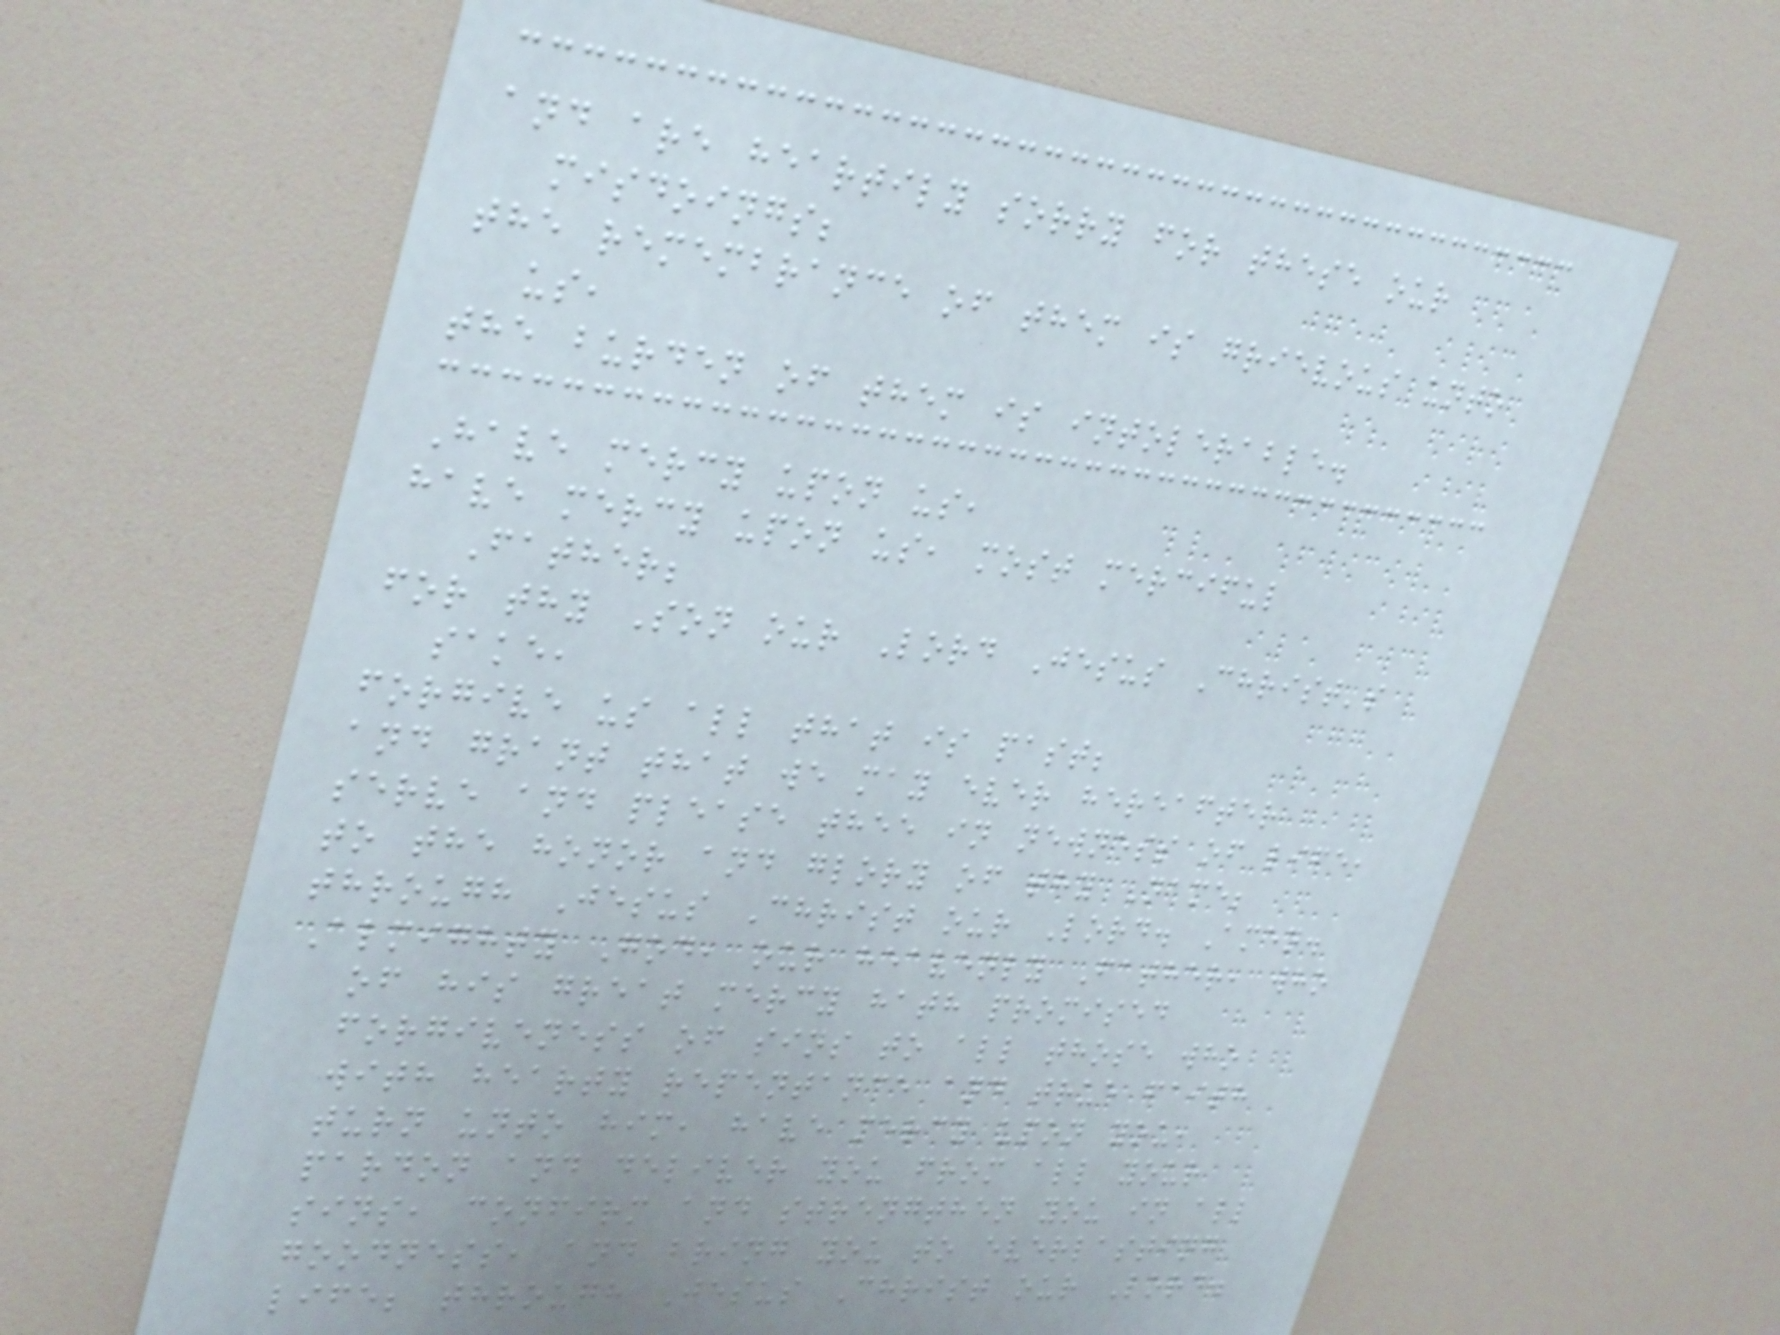and are heartily sorry for these our
misdoings;
the remembrance of them is grievous unto
us,
the burden of them is intolerable.
Have mercy upon us,
have mercy upon us, most merciful
Father;
for thy Son our Lord Jesus Christ's
sake,
forgive us all that is past;
and grant that we may ever hereafter
serve and please thee in newness of life,
to the honor and glory of thy Name;
through Jesus Christ our Lord. Amen.
Almighty God, our heavenly Father, who
of his great mercy hath promised
forgiveness of sins to all those who
with hearty repentance and true faith
turn unto him, have mercy upon you,
pardon and deliver you from all your
sins, confirm and strengthen you in all
goodness, and bring you to everlasting
life; through Jesus Christ our Lord.
